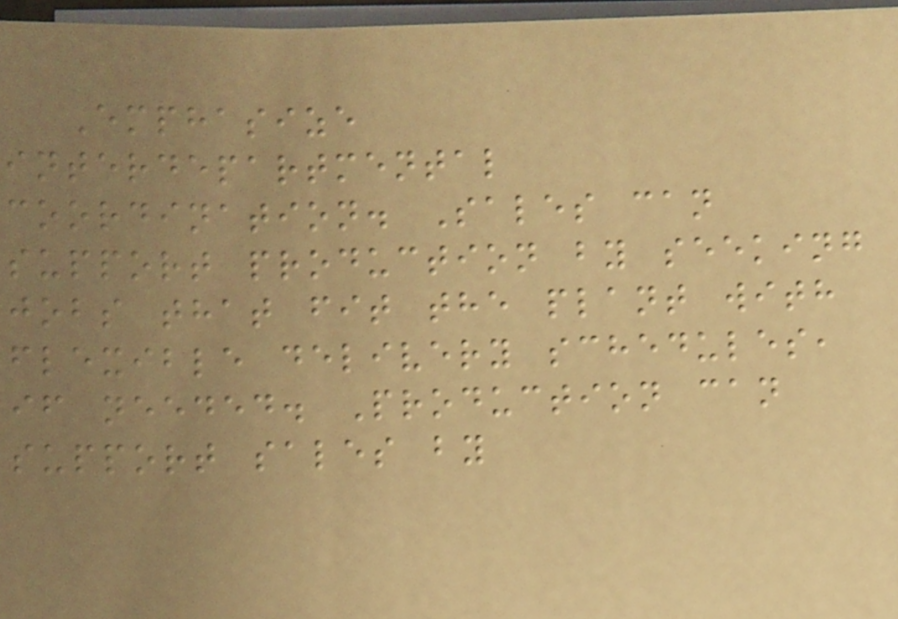Emphasize
interdepartmental
coordination. Sales can
support production by seeking
jobs that fit the plant with
flexible delivery schedules,
if needed. Production can
support sales by
